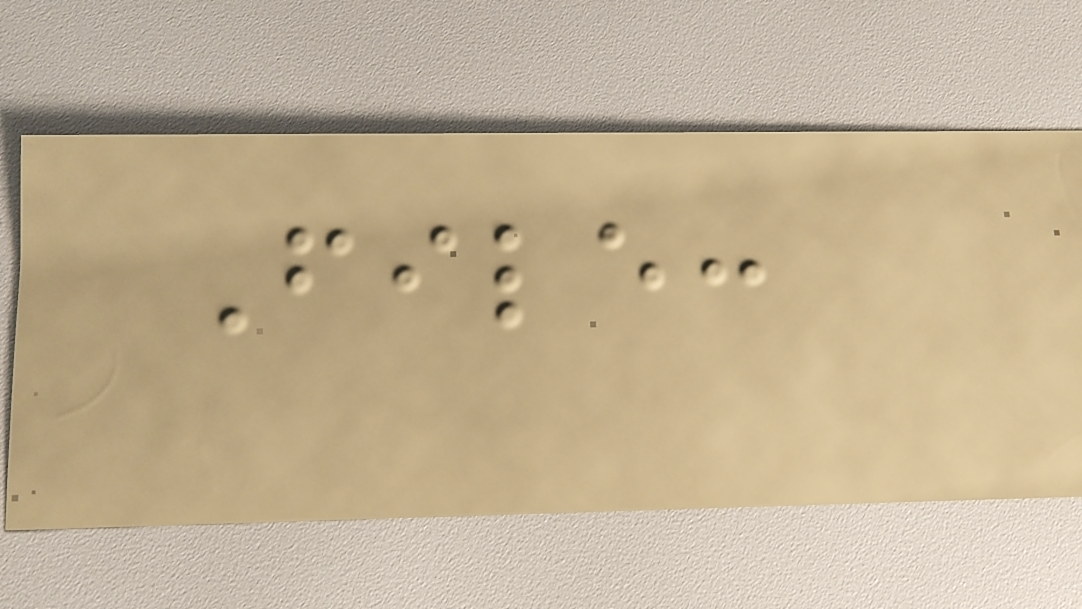File:
